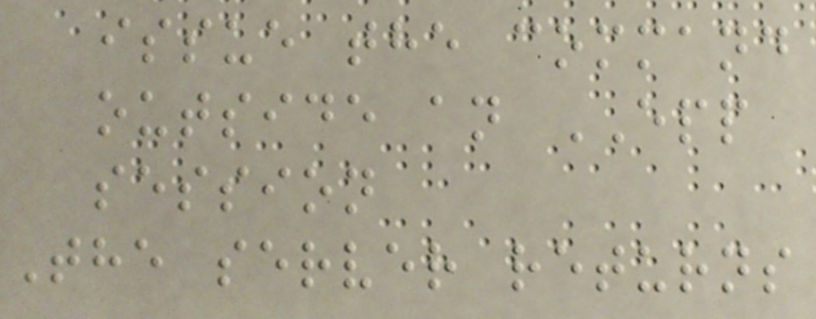issue the command
outside an EPP
session
The server returns
